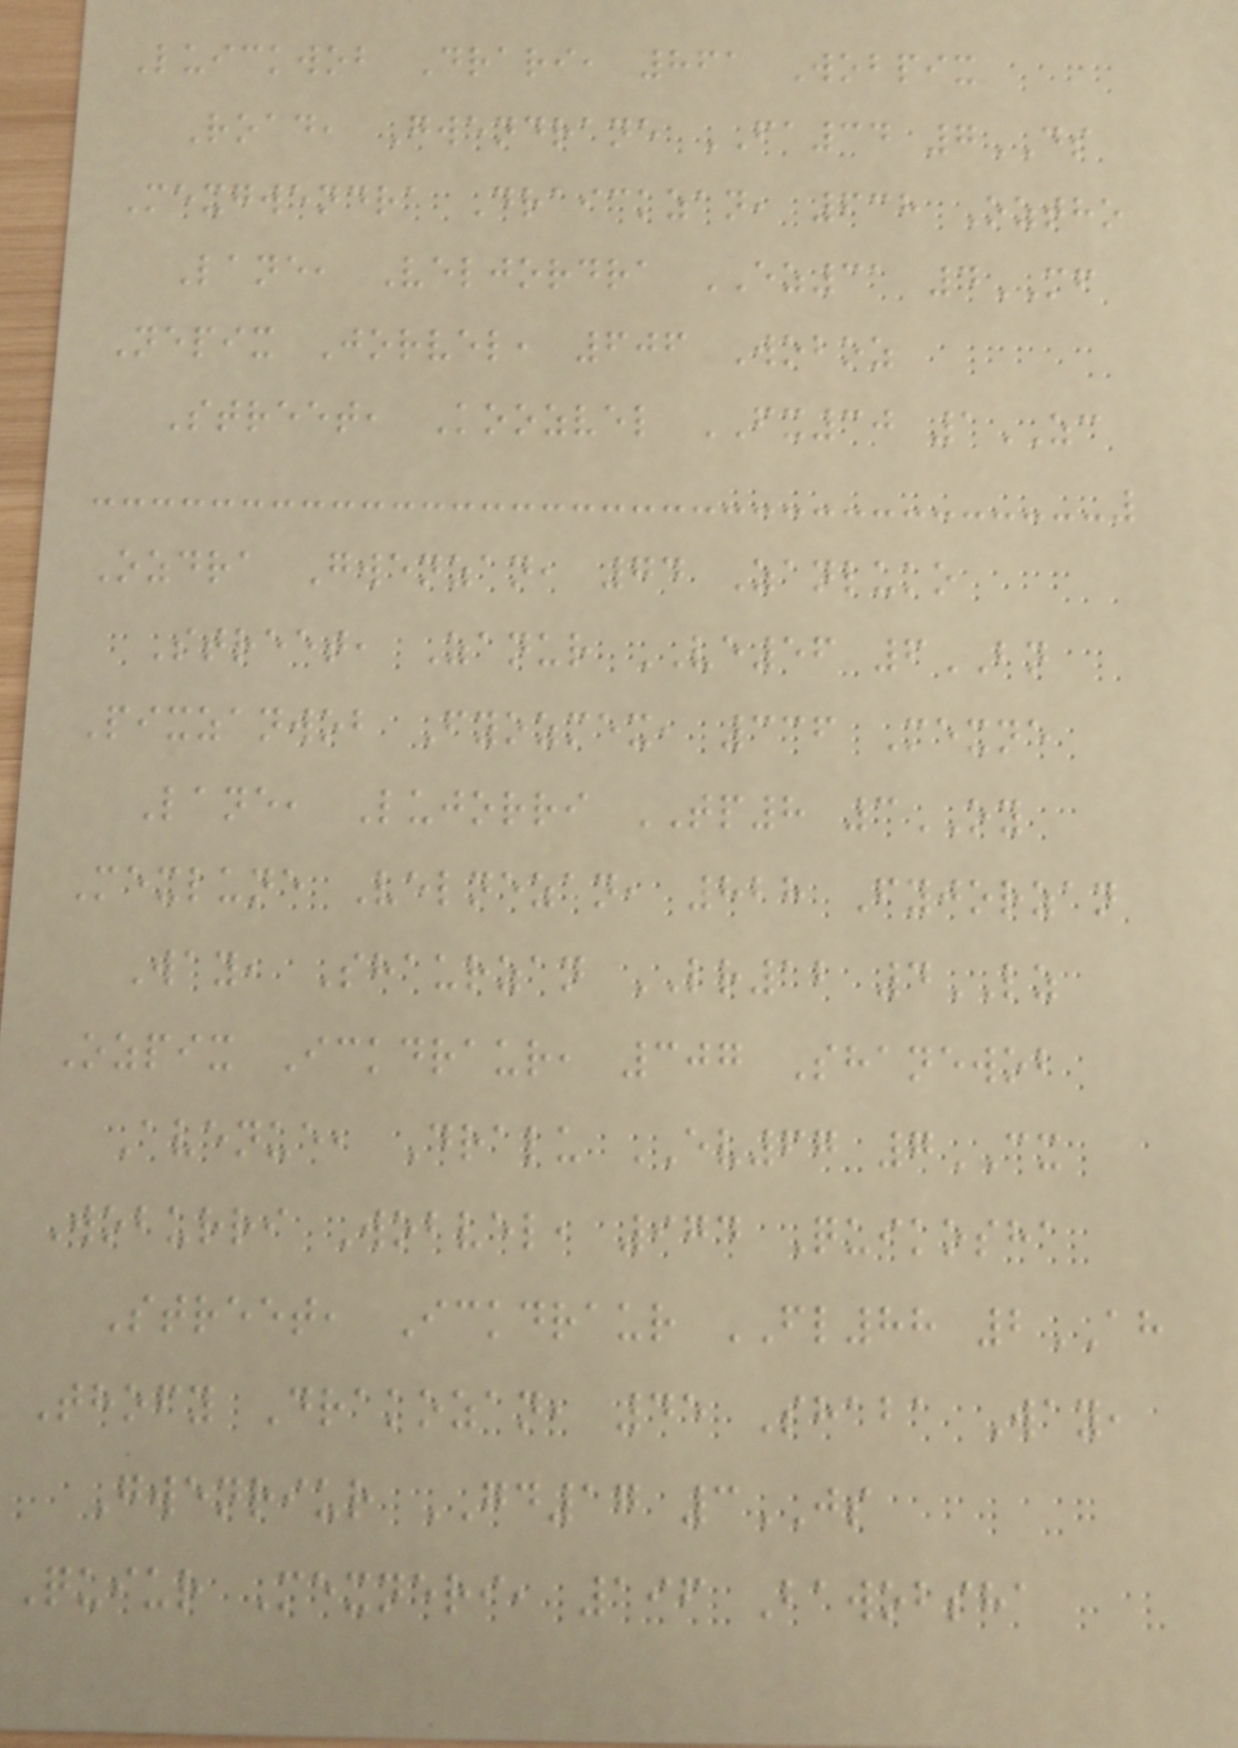Luickwob Drari, 861 Wobpix
Road, Gwendrane FA34 7DS
Mexgwendra Draickzan, 638 Oztho
Lane, Veljordra EZ31 4MF
Nepix Jorvel, 606 Woboz
Street, Koozvel FX30 1ZC
Ozdra Gwenzan, 74 Zanluko
Street, Zanur VE56 6BN
Pixzanwob Fyozmex, 336 Mexne
Lane, Lujorri TP8 3OY
Mexlune Velnezan, 828 Fyjorzan
Way, Shaurzan LR12 4LZ
Ozpix Ickdraur, 307 Shanewob
Avenue, Dralu EV67 7CX
Woburri Wobvel, 974 Quikosha
Street, Ickdraur FL88 2AH
Thofy Drakozan, 45 Shaba Way,
Gwenriur GD17 3JS
Quiur Mexneri, 196 Bawobsha
